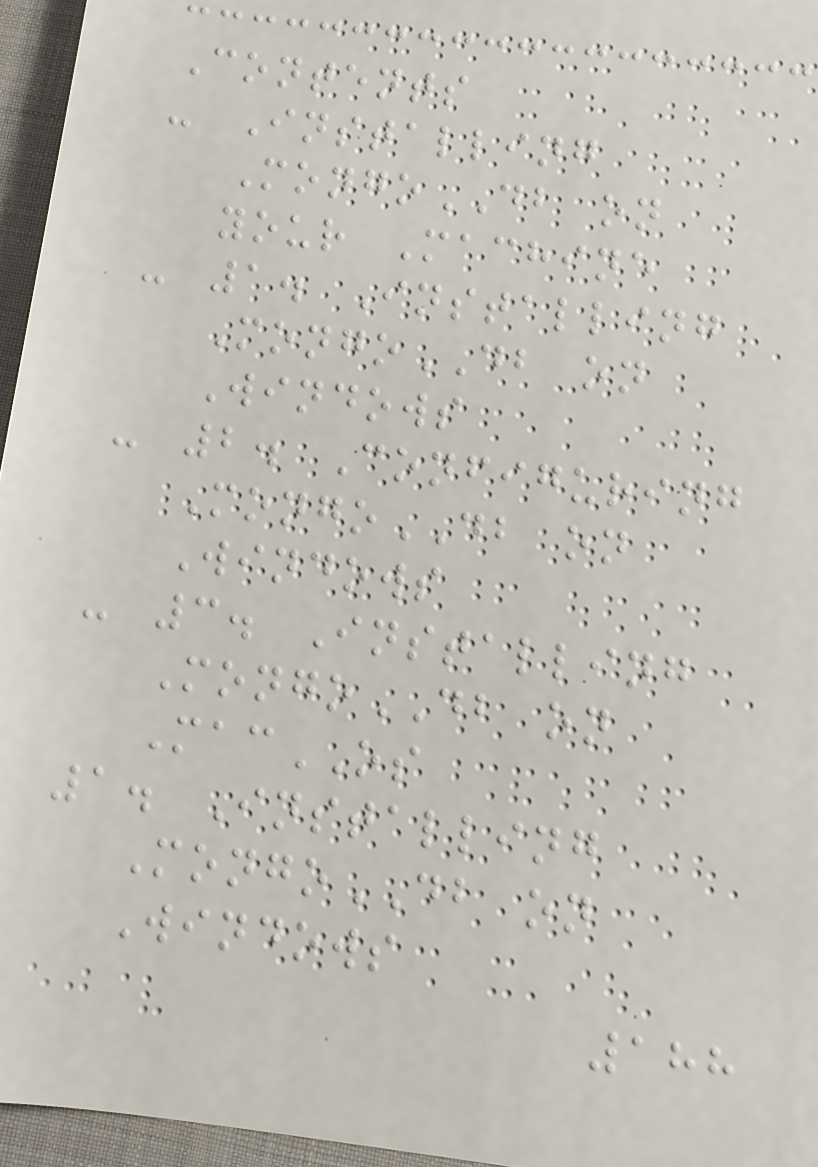Contents
- Installing
MongoDB on
your Machine
- 1. Installing
MongoDB on
Windows
- 2. Configuring
MongoDB on
Windows
- 3. Installing
MongoDB on
MacOS
1. Installing
MongoDB on
Windows
188
